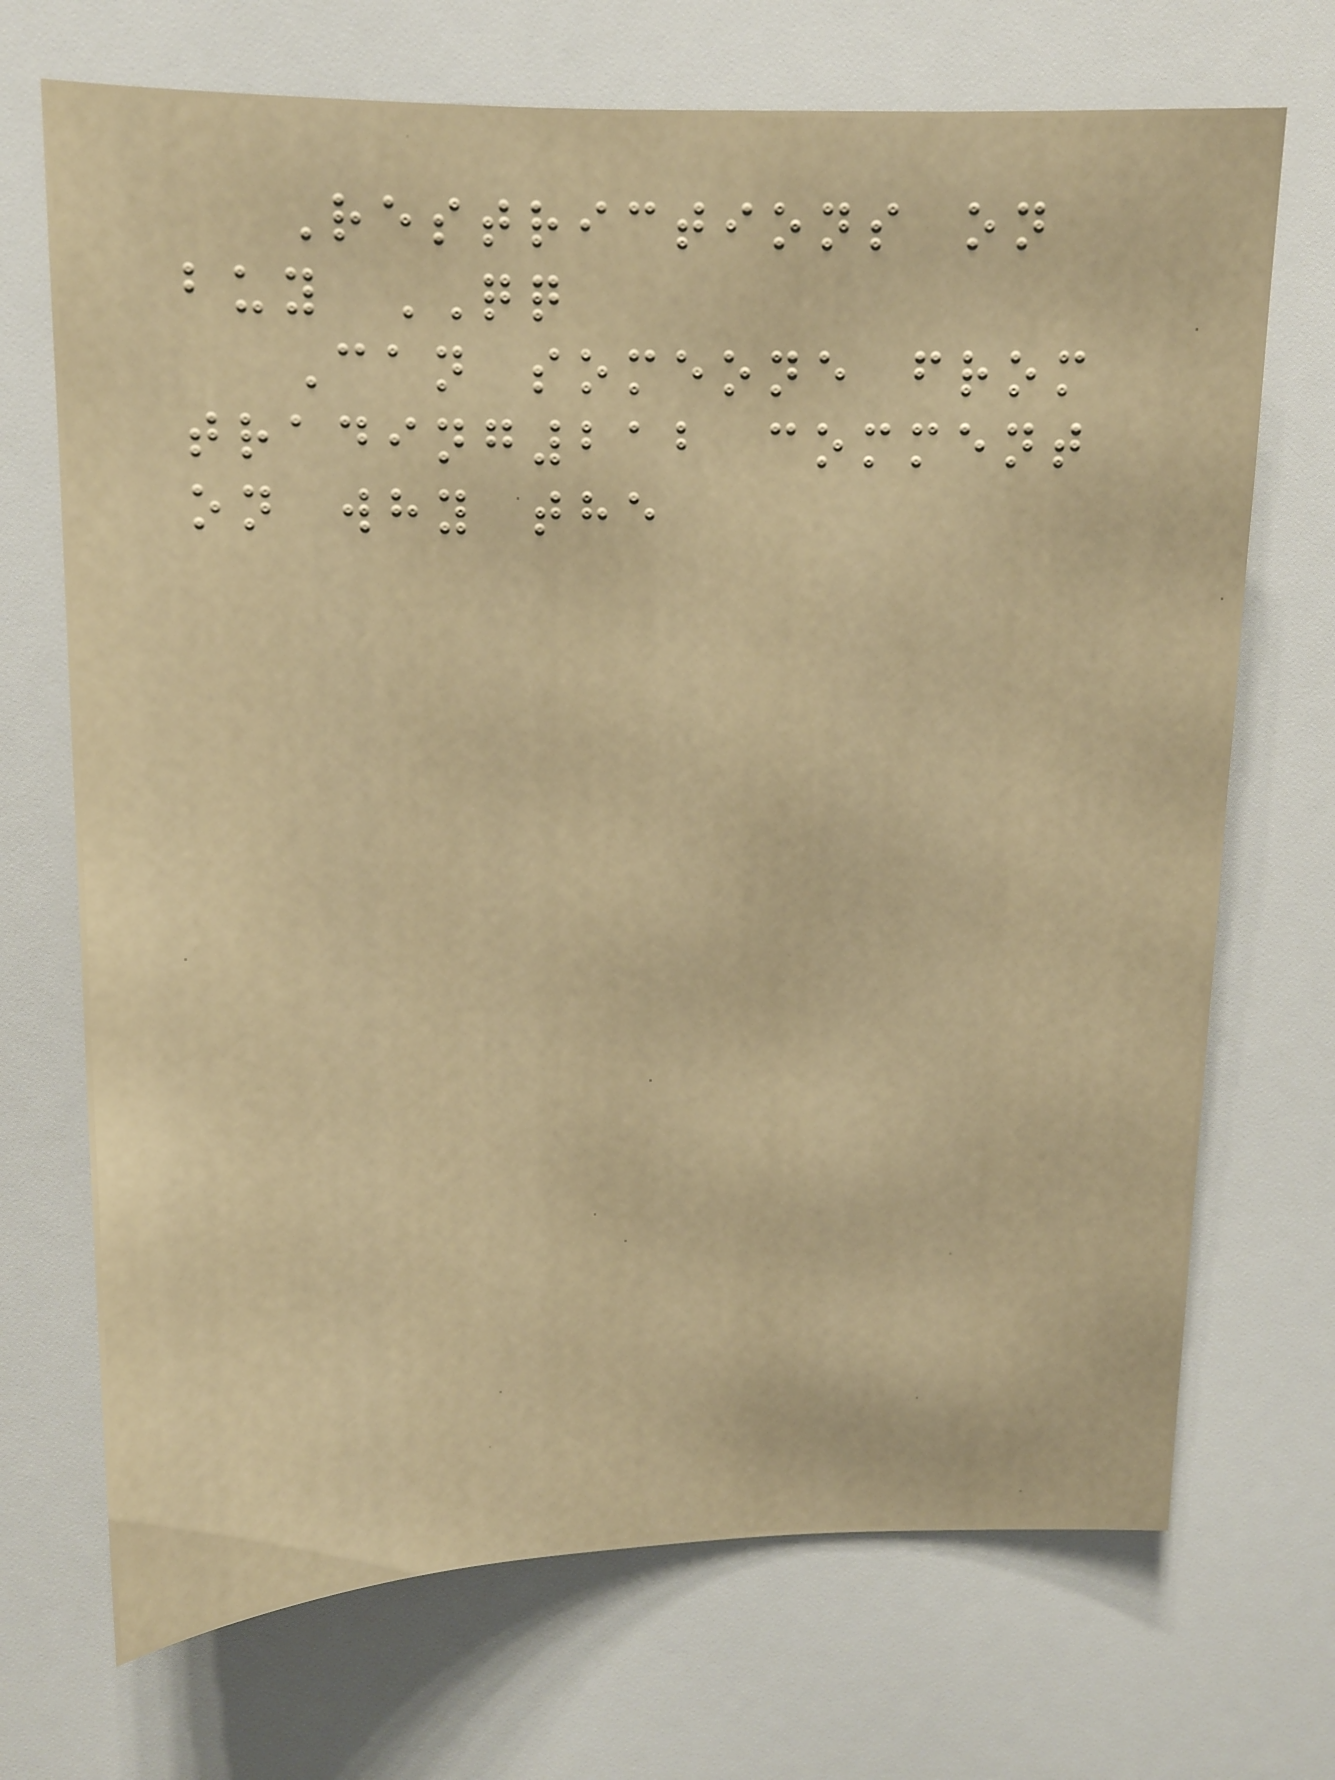Restrictions on
buy QQ
Can someone from
trading212 comment
on why the
